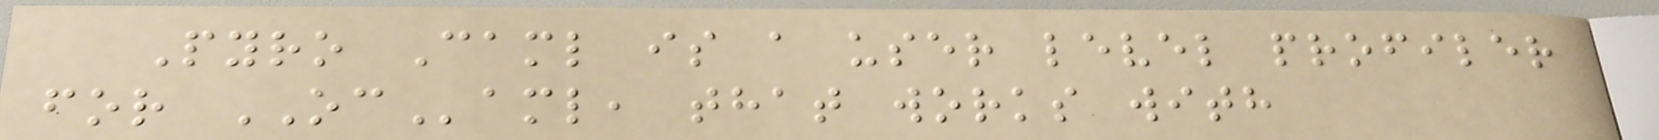Pyro Caml is a user level profiler
for OCaml, that works with
